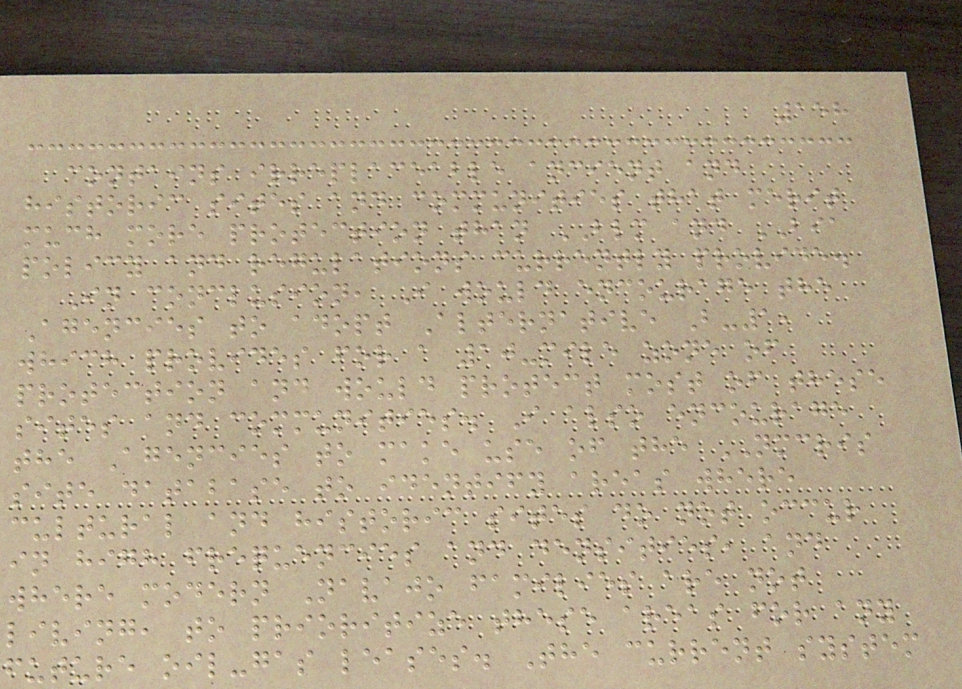158
contains irreplaceable ancient and
historic sites and communities that merit
much more protection than BLM and BIA
policy and regulations currently provide.
In conclusion, I would encourage the
Agencies to adopt Alternative B-1,
which provides for a 10-mile zone of
protection and would protect most of these
sites and communities. I also encourage
the Agencies to make use of the NMCRIS
site database to identify areas where
cultural and historic sites do not occur
in high frequencies and densities, and
where modern Navajo families are not
living, to prioritize these areas for any
future oil-gas leases. The current system
